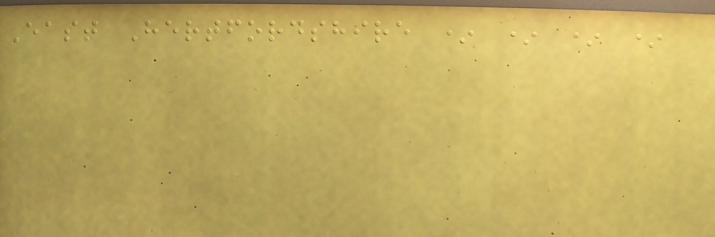East Hertfordshire * * * *
